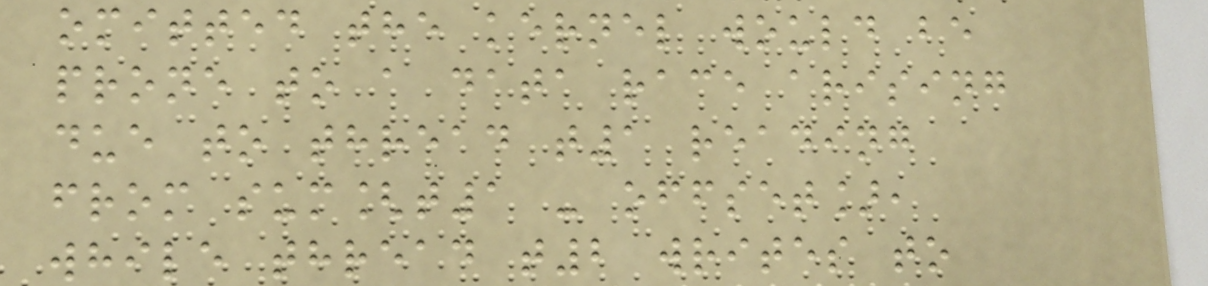omitted the kernel would be
prone to a data race arising
due to thread t1 reading
from sum[t1 - offset],
while thread t2 writes to
